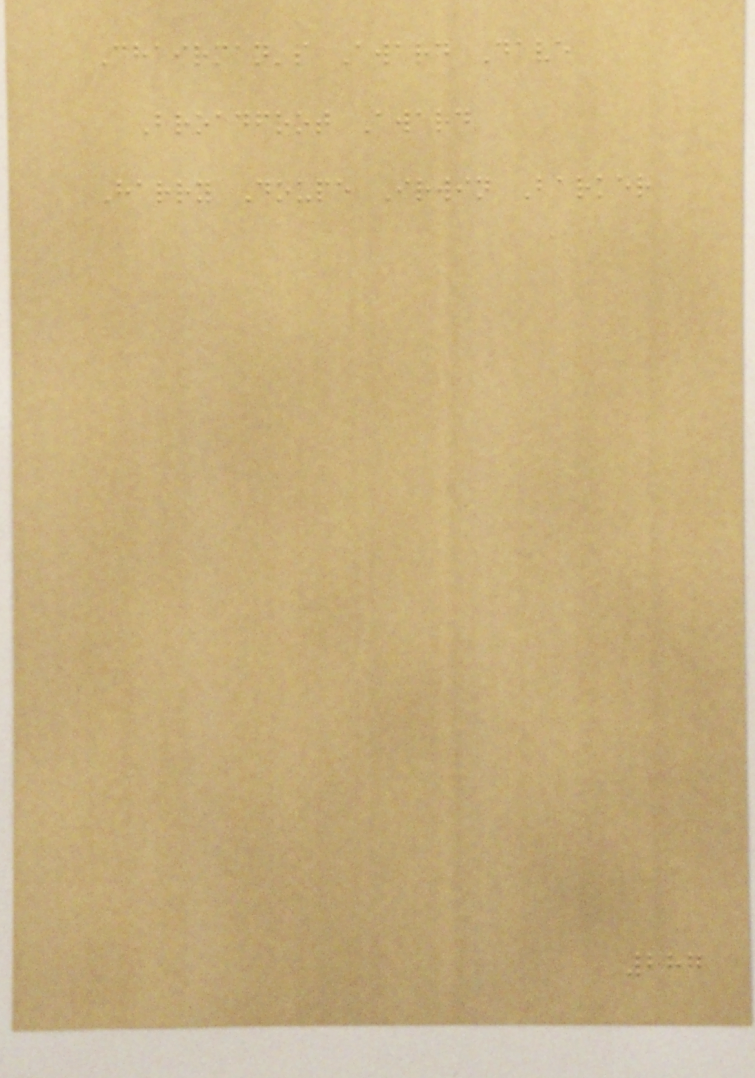Chairman's Award Dave
Broadfoot Award
Harry Doupe Irwin Barker
287
